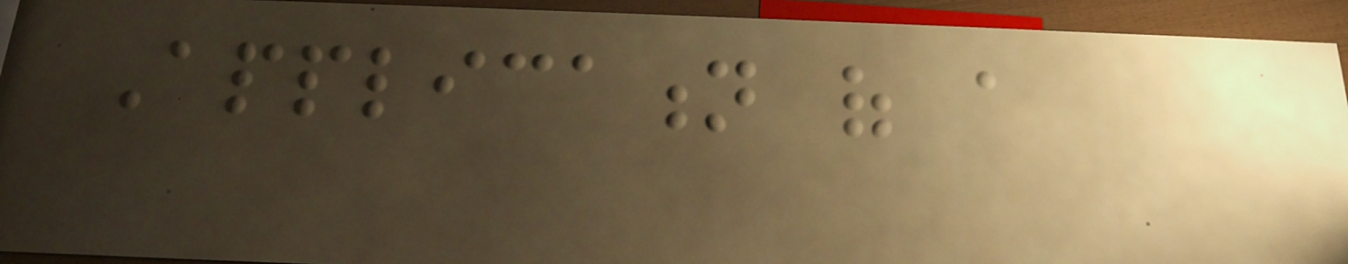Application of a
